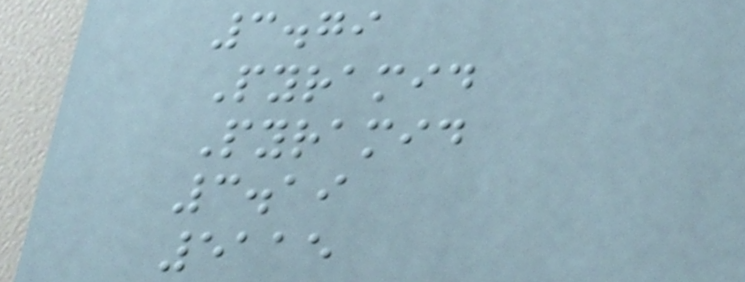3.79
Pyramid
Pyramid
3.19
5115
